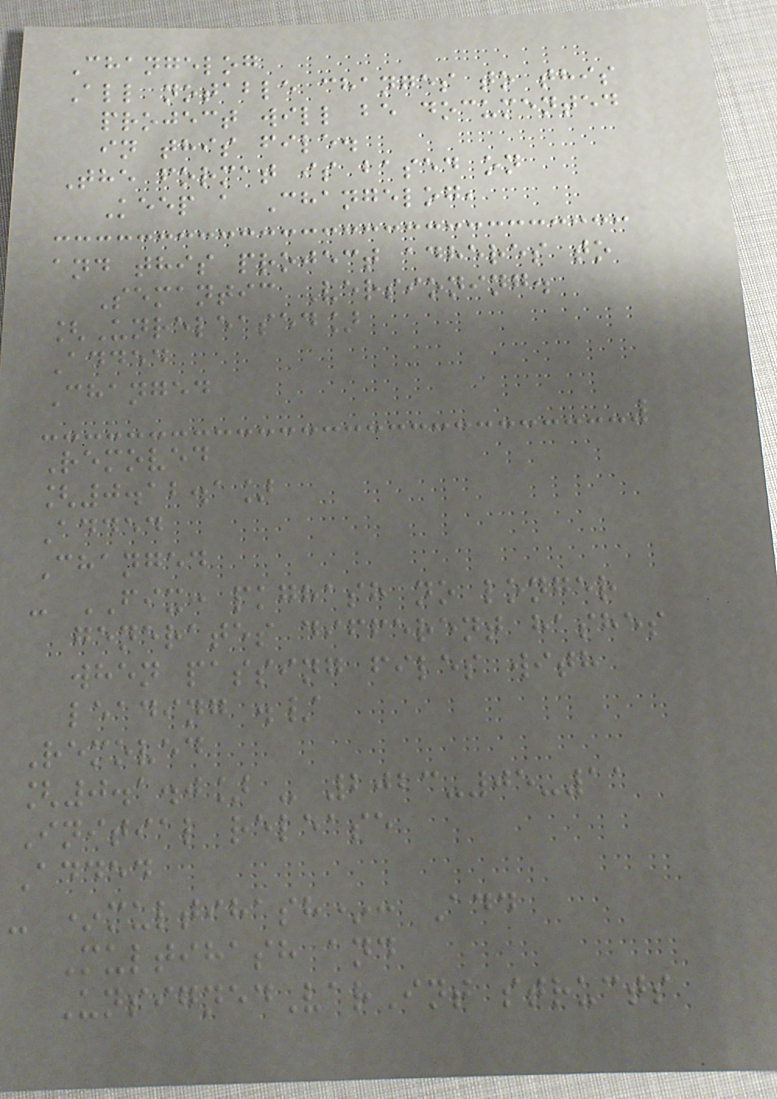Changelog
All notable changes to this
project will be documented
in this file.
The format is based on
Keep a Changelog,
and this project adheres to
Semantic Versioning.
[Unreleased]
Added
Changed
Removed
[0.12.1]
Added
Changed
- FIX: pkghash no longer
generates different hashes
when passing files with
leading ./
Removed
[0.1.0] - 2023-05-11
Initial release
Added
- *multihash*: Add
Multihash and
UnsignedVarInt structs
